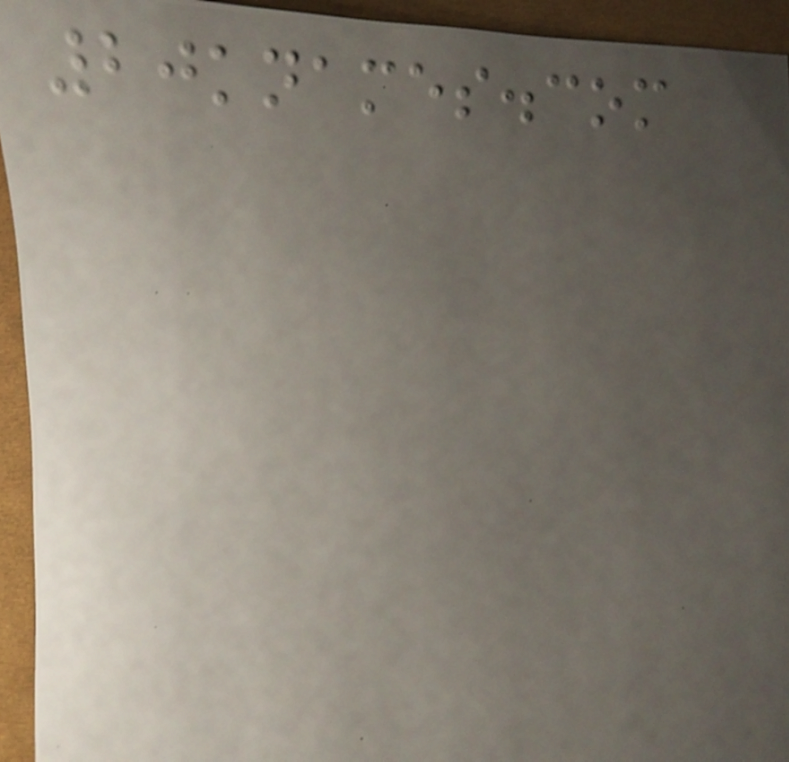20knames.com
